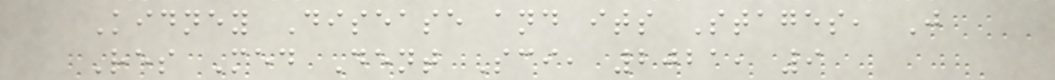Kidney Disease and its Stages, J
Res Med Dent Sci, 2021, 9
